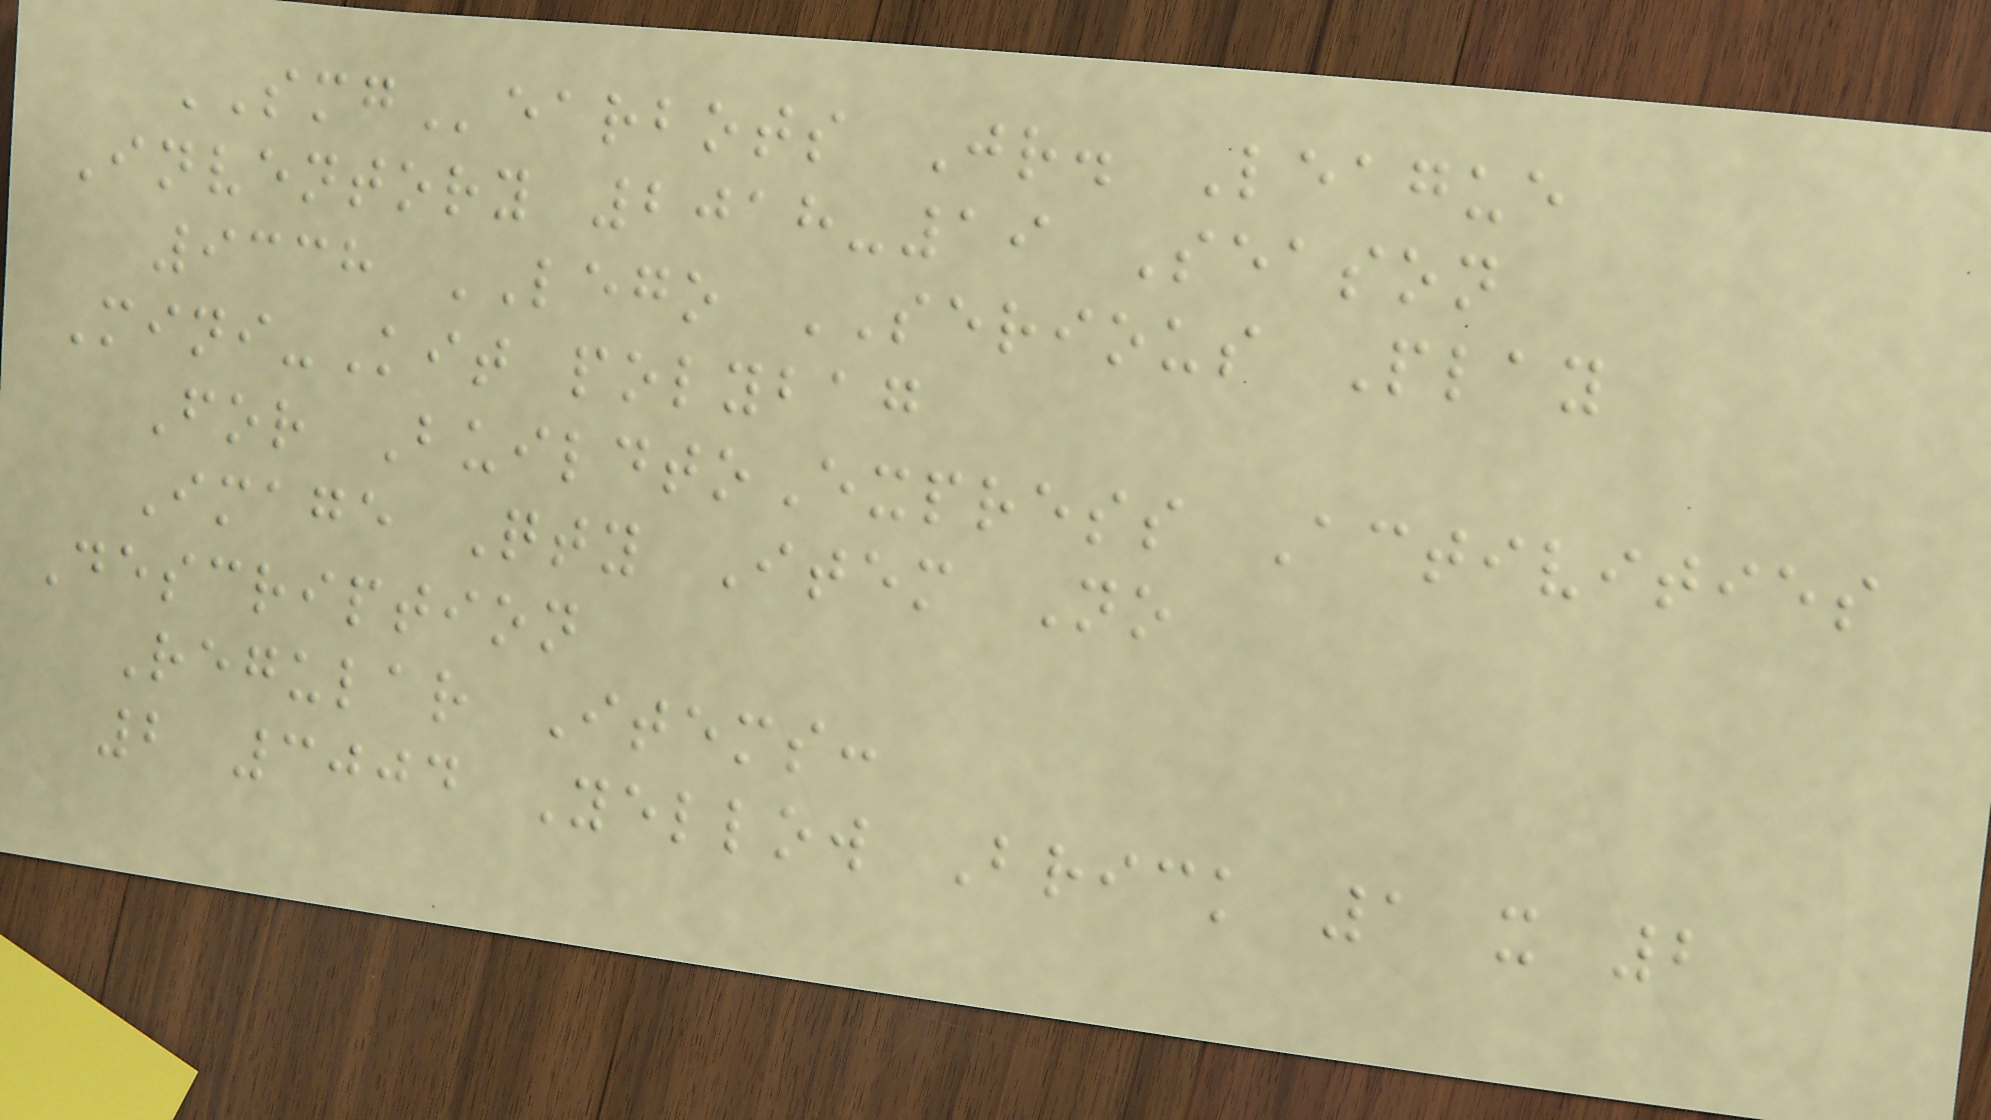SMGearbots Jr. League
Inventory 2018-19 Season
9338 LEGO SERIOUS Play
Mini-Kit polybag
For BuildtoExpress Activities
Image Qty Item No
Description
Regular Items:
2 3004 Yellow Brick 1 x 2
